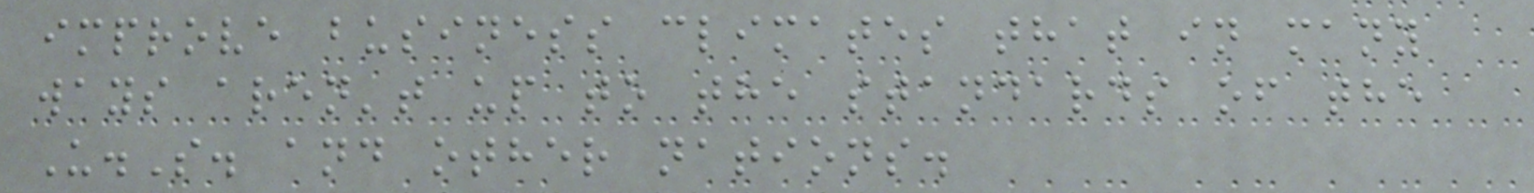improve business climates that in many
ways aren't up to the standards of the
U.S. and other nations.
